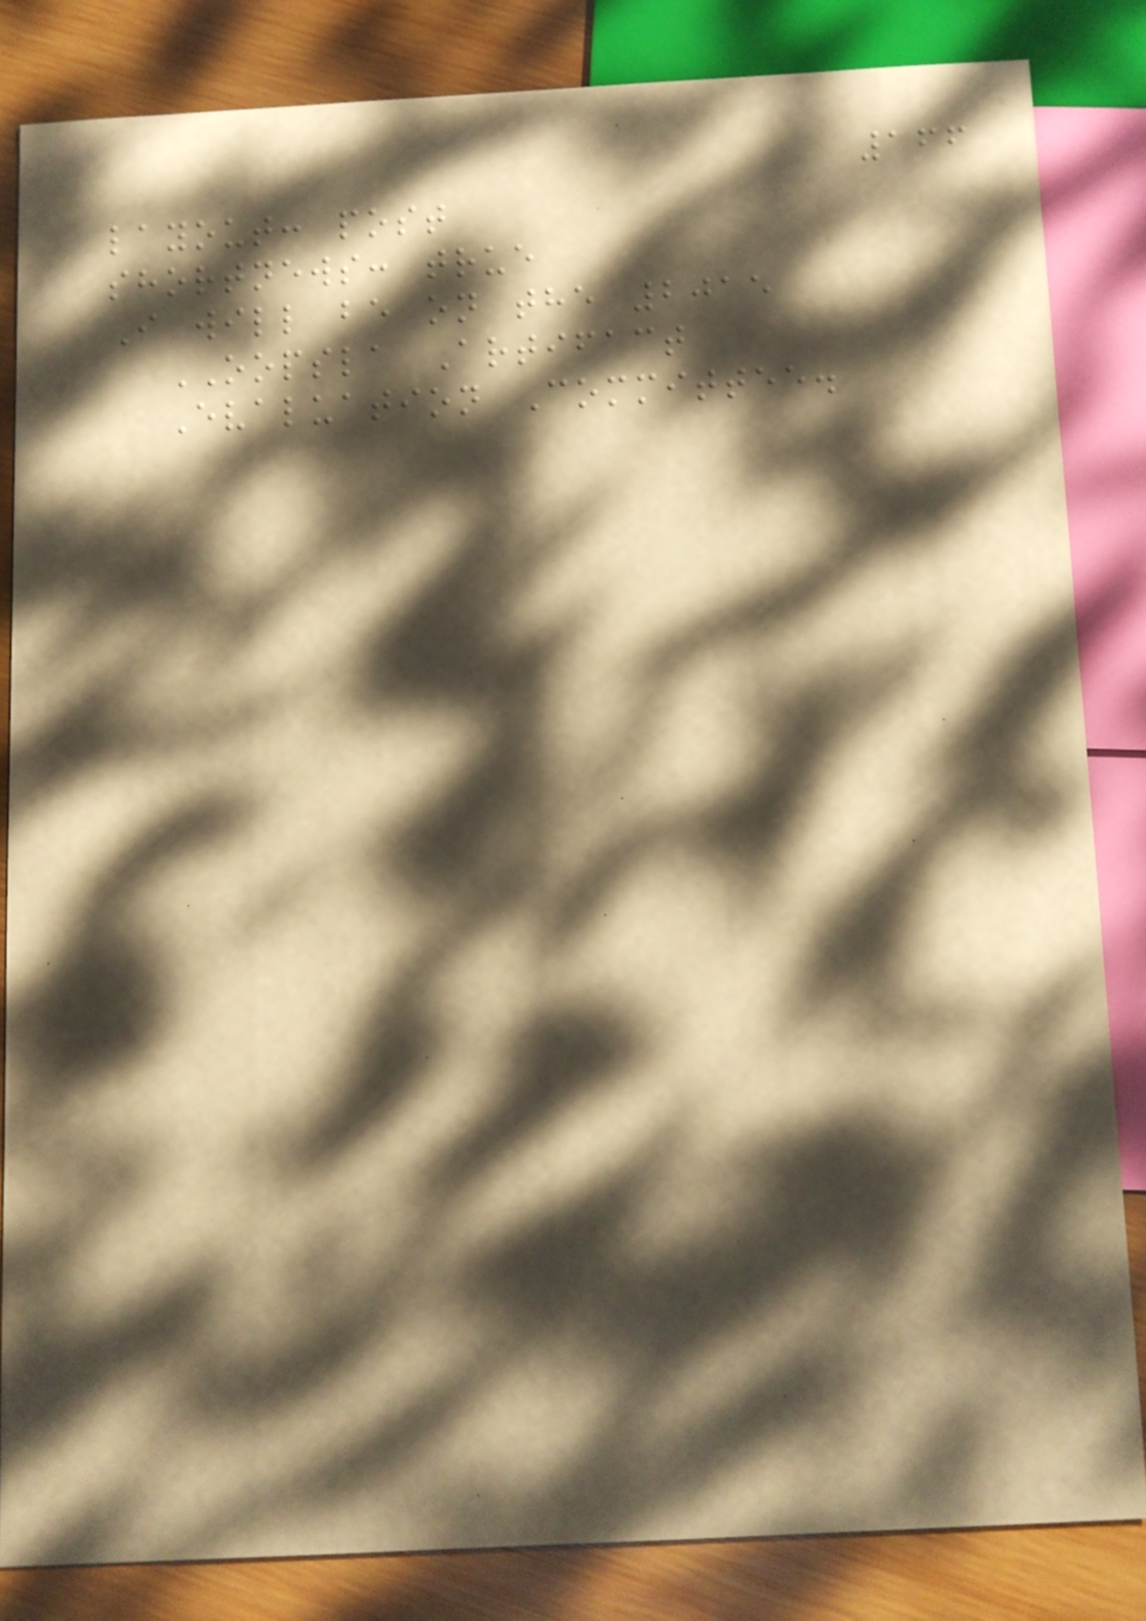166
layout: post
shortnews: true
I will be on the 2015
OOPSLA Artifact
Evaluation Committee.
